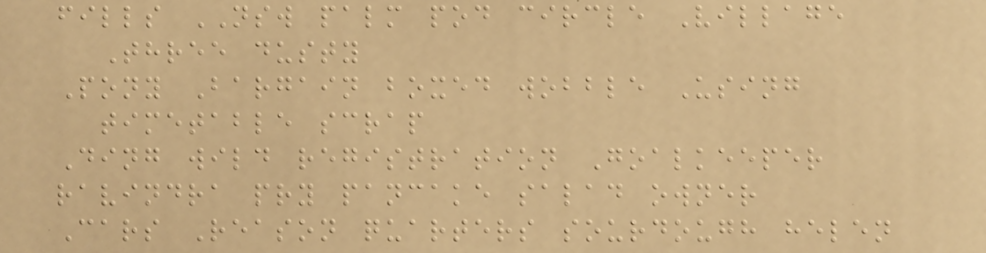fills NSW palm pod circle Village
Three dusty
Pony Bargain boxed wobble Using
timetable scrap
Ding wild registration Goalkeeper
ravindra pry pancake salad owner
Cars Reason quarters sourdough helen
